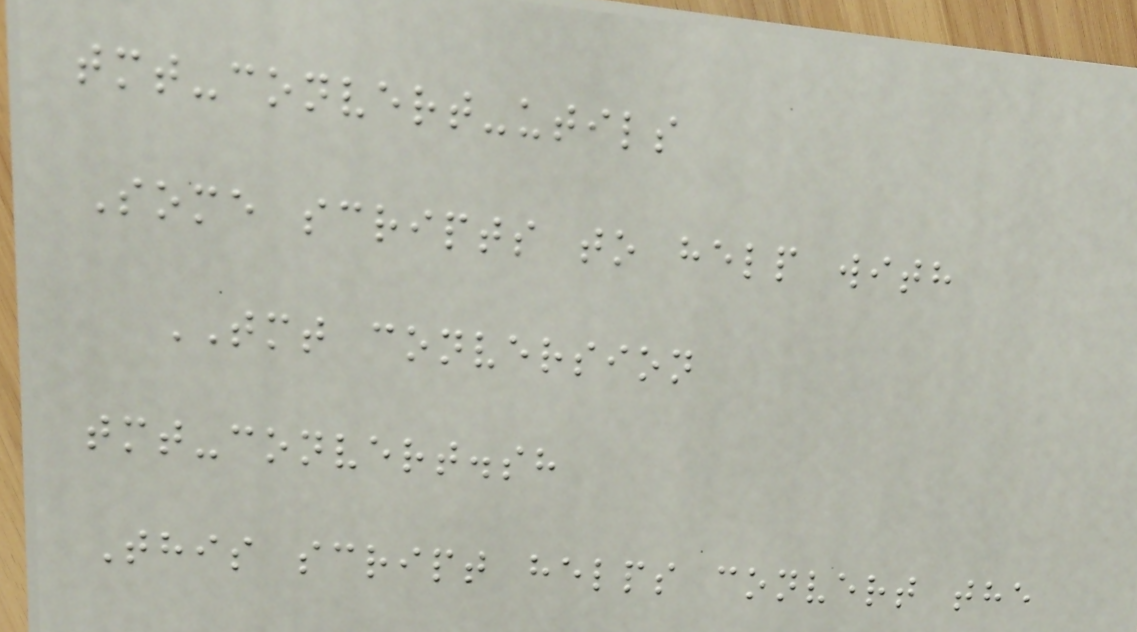tmt-convert-utils
Some scripts to help with
TMT conversion
tmt-convert.sh
This script helps convert the
